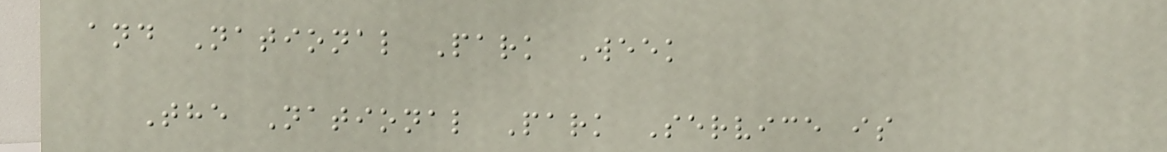and National Park Week
The National Park Service is
